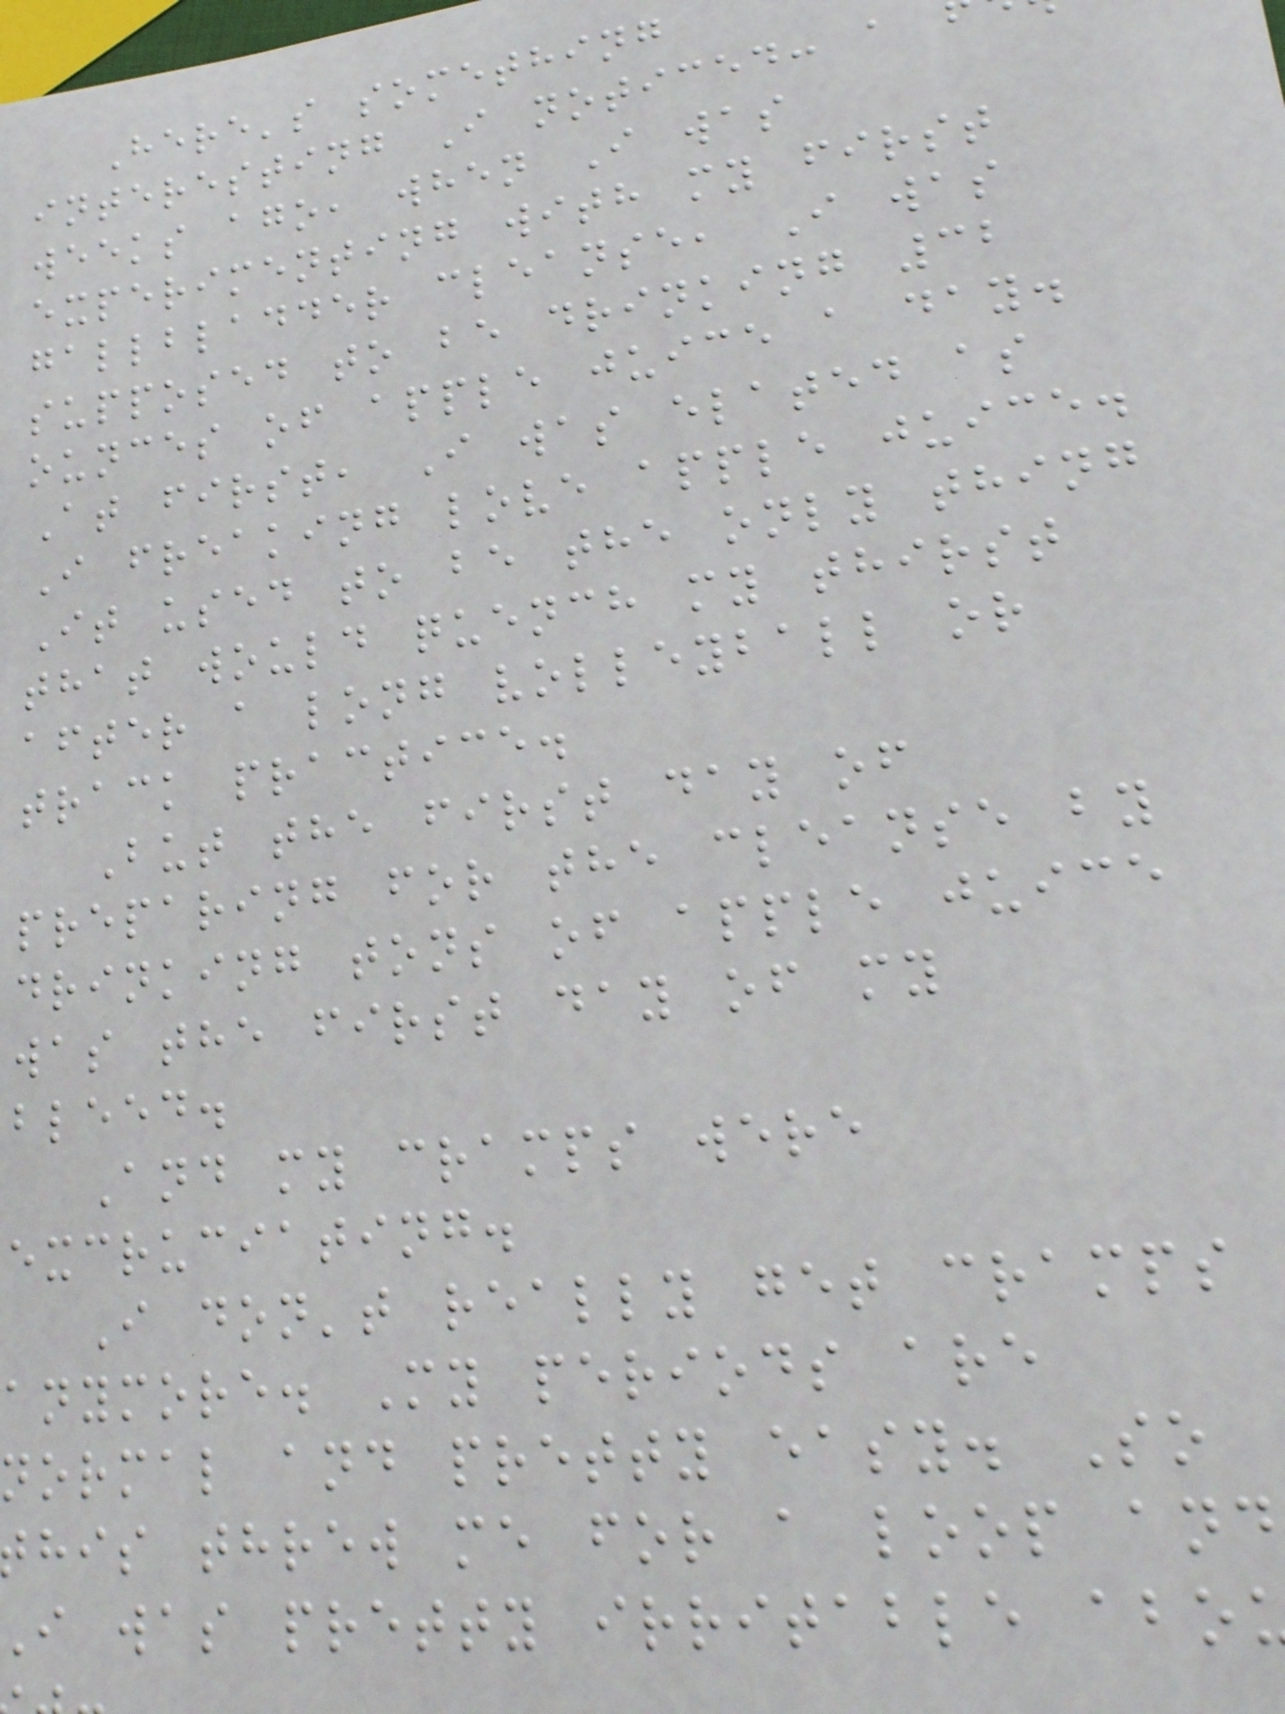Here's something
interesting I noticed: a
weeks ago, when I was
experimenting with my first
gallbladder cleanse, I was
supposed to be drinking 32
ounces of apple juice a day.
At first, I was elated as
I freaking love apple juice.
It used to be the only thing
that would quench my thirst
after a long volleyball or
track practice.
But the first day of
preparing for the cleanse by
drinking tons of apple juice
was the first day of my
bleed.
And my cramps were
excruciating.
I don't really get cramps
anymore. My periods are
normal and pretty easy. So
his threw me for a loop and
i was pretty irritable abo
